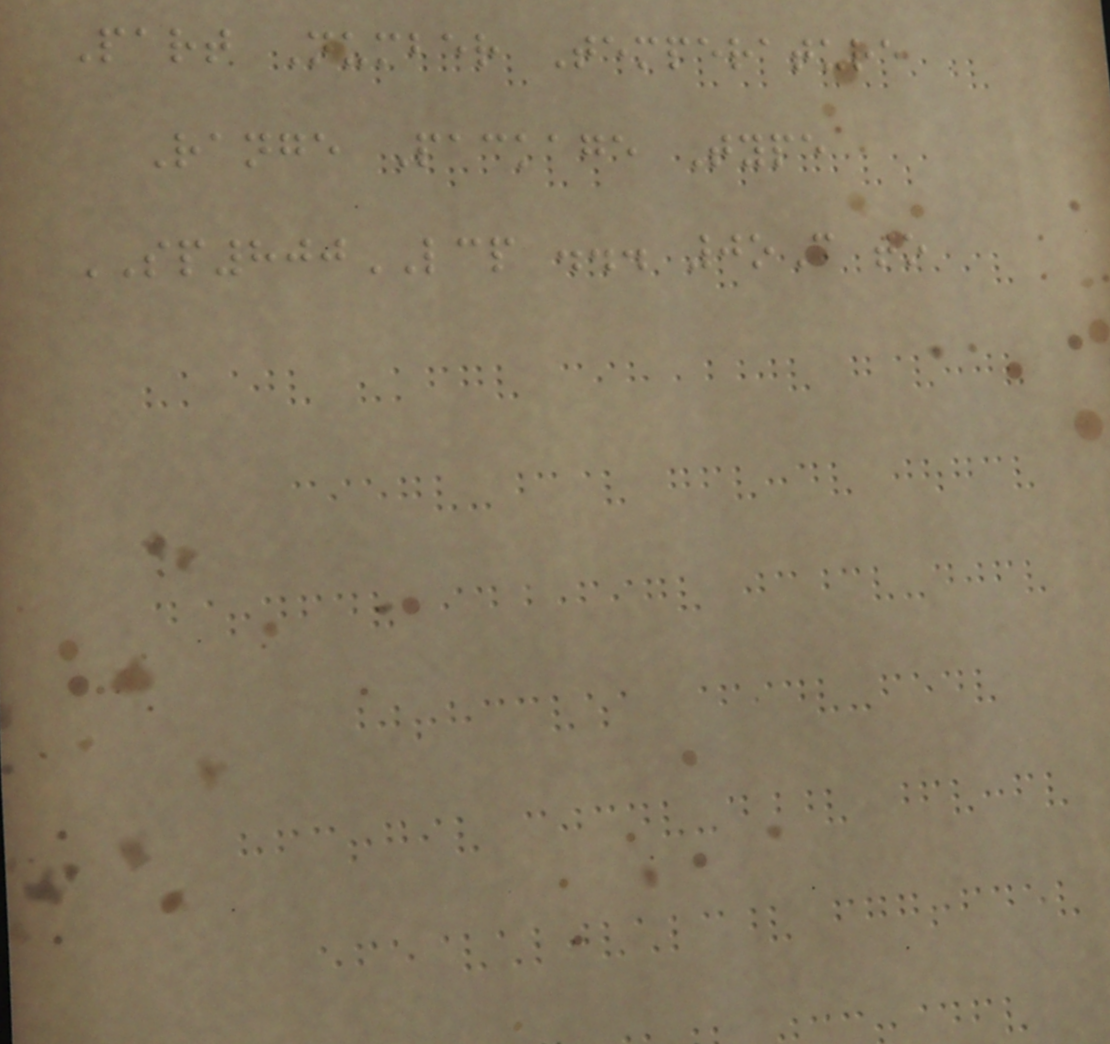Part Number Temperature
Range Package Type
SP800LCP ... 0oC to
